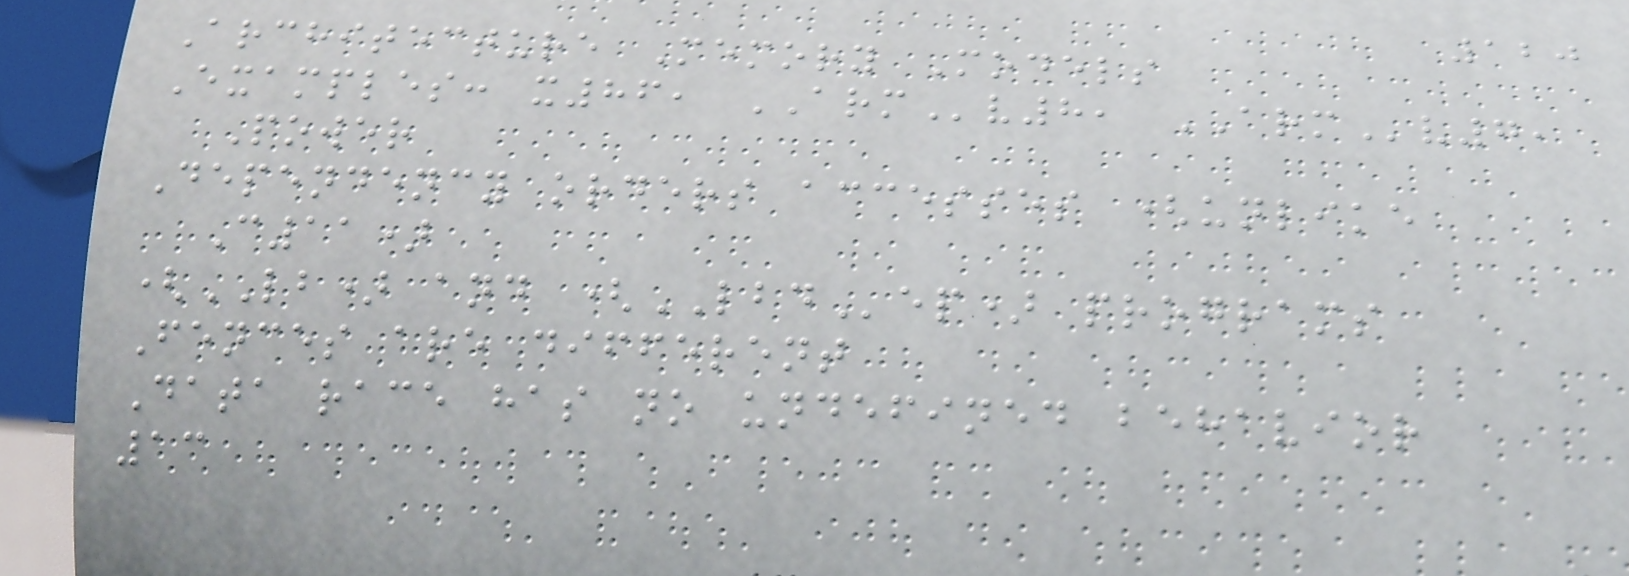120
Architecture Memory Models
Examples: x86, ARMv8, ARMv7,
Power
Dependency orders accesses (unlike
C11)
(LB) and (LBDep) programs
Fences are different
Data race has no undefined behavior
13
